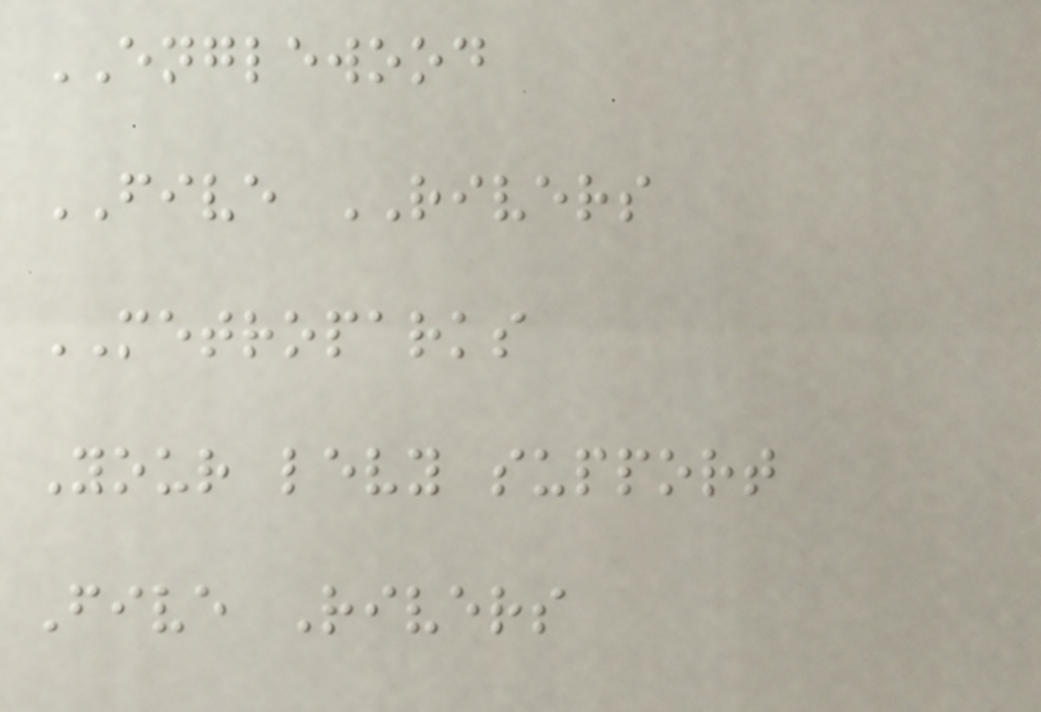ENGLEWOOD
FIVE RIVERS
METROPARKS
Your levy support
Five Rivers
